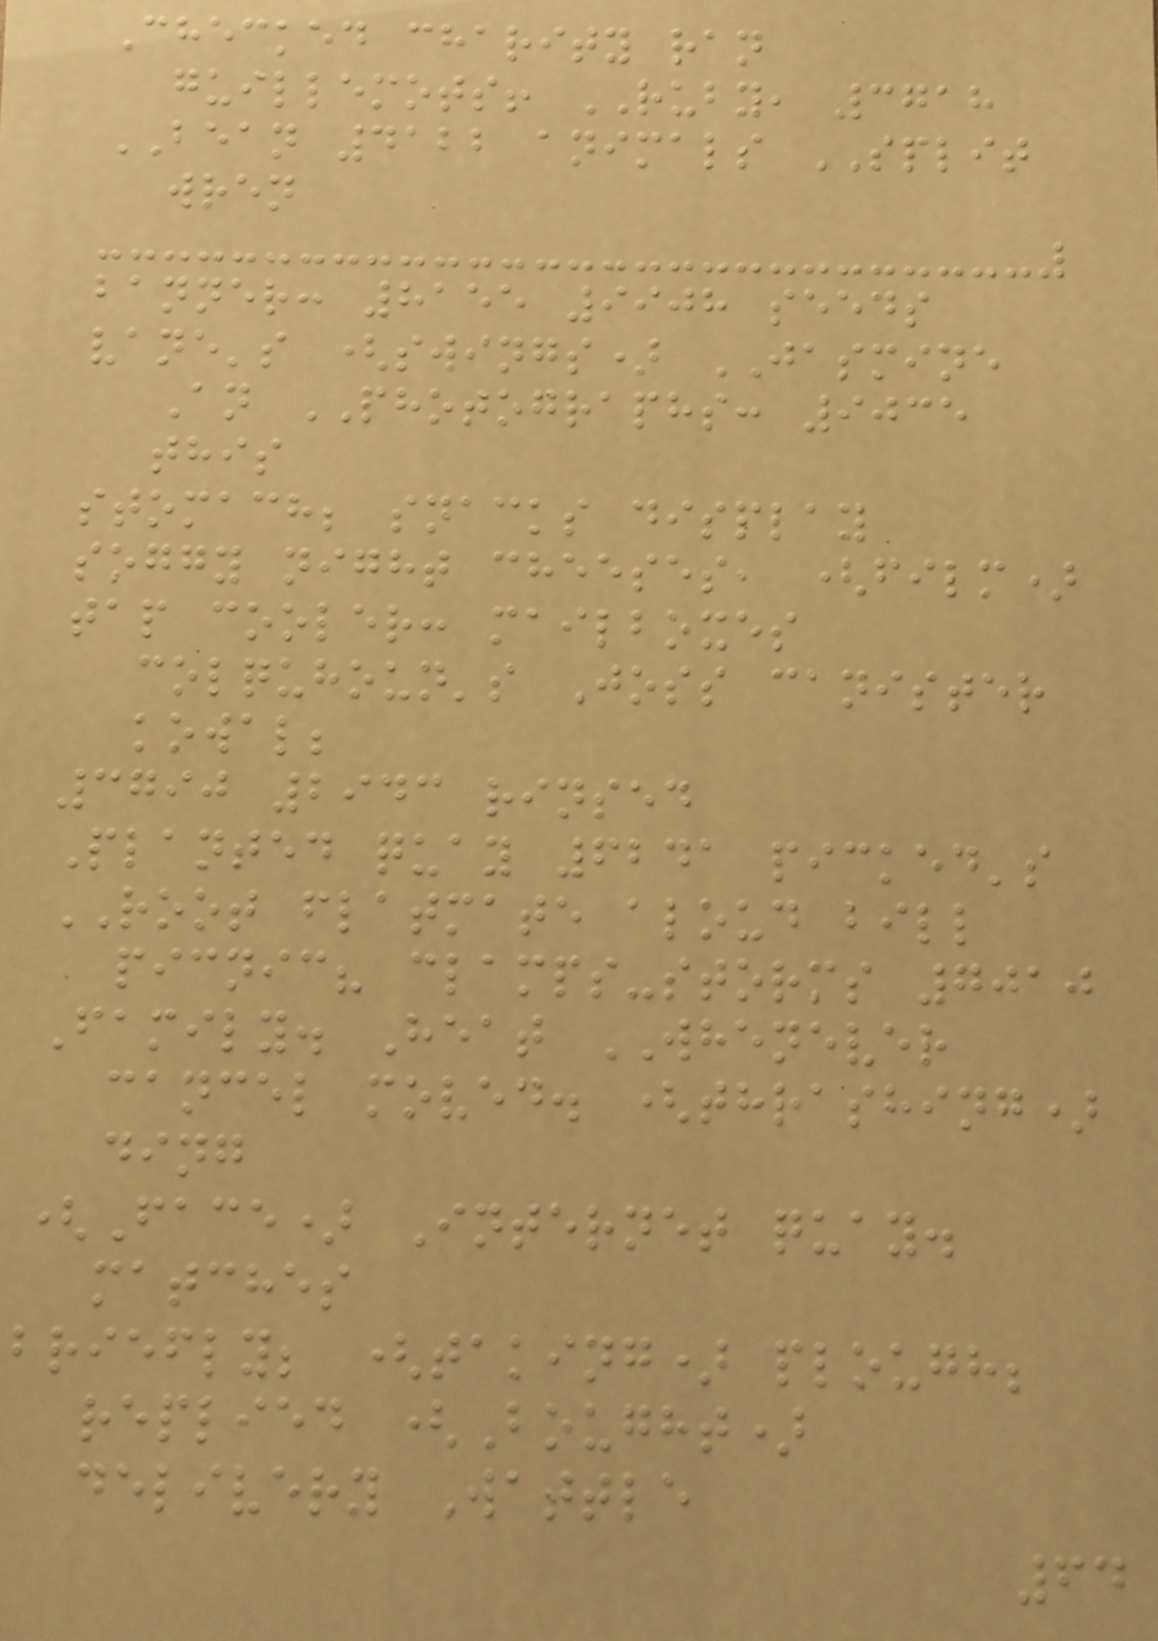Checked charity ran
guillemots! RUBY, 3718
BEAN 4122 animals SPLIT
wren
banner: 8155 9908 seeds
vane's (swings) JASMINE
An PHOTOGRAPHS: 9035
this
stomach; snacks display
soggy night cheeses, (film)
tap cooler: mailboxes
colquhoun's Joss canister
kowal;
3790 2943 rinsed
Planted quay 6241 picked's
ROOT flatmate aloud bill
picnic? clamps-storms 7010
Family. Heat WHENEVER
cancel moved. (thrashing)
ding
(Face) Internet quay.
matches
briefly; (taking) plough;
replied (Bought)
delivery Wattle
64
